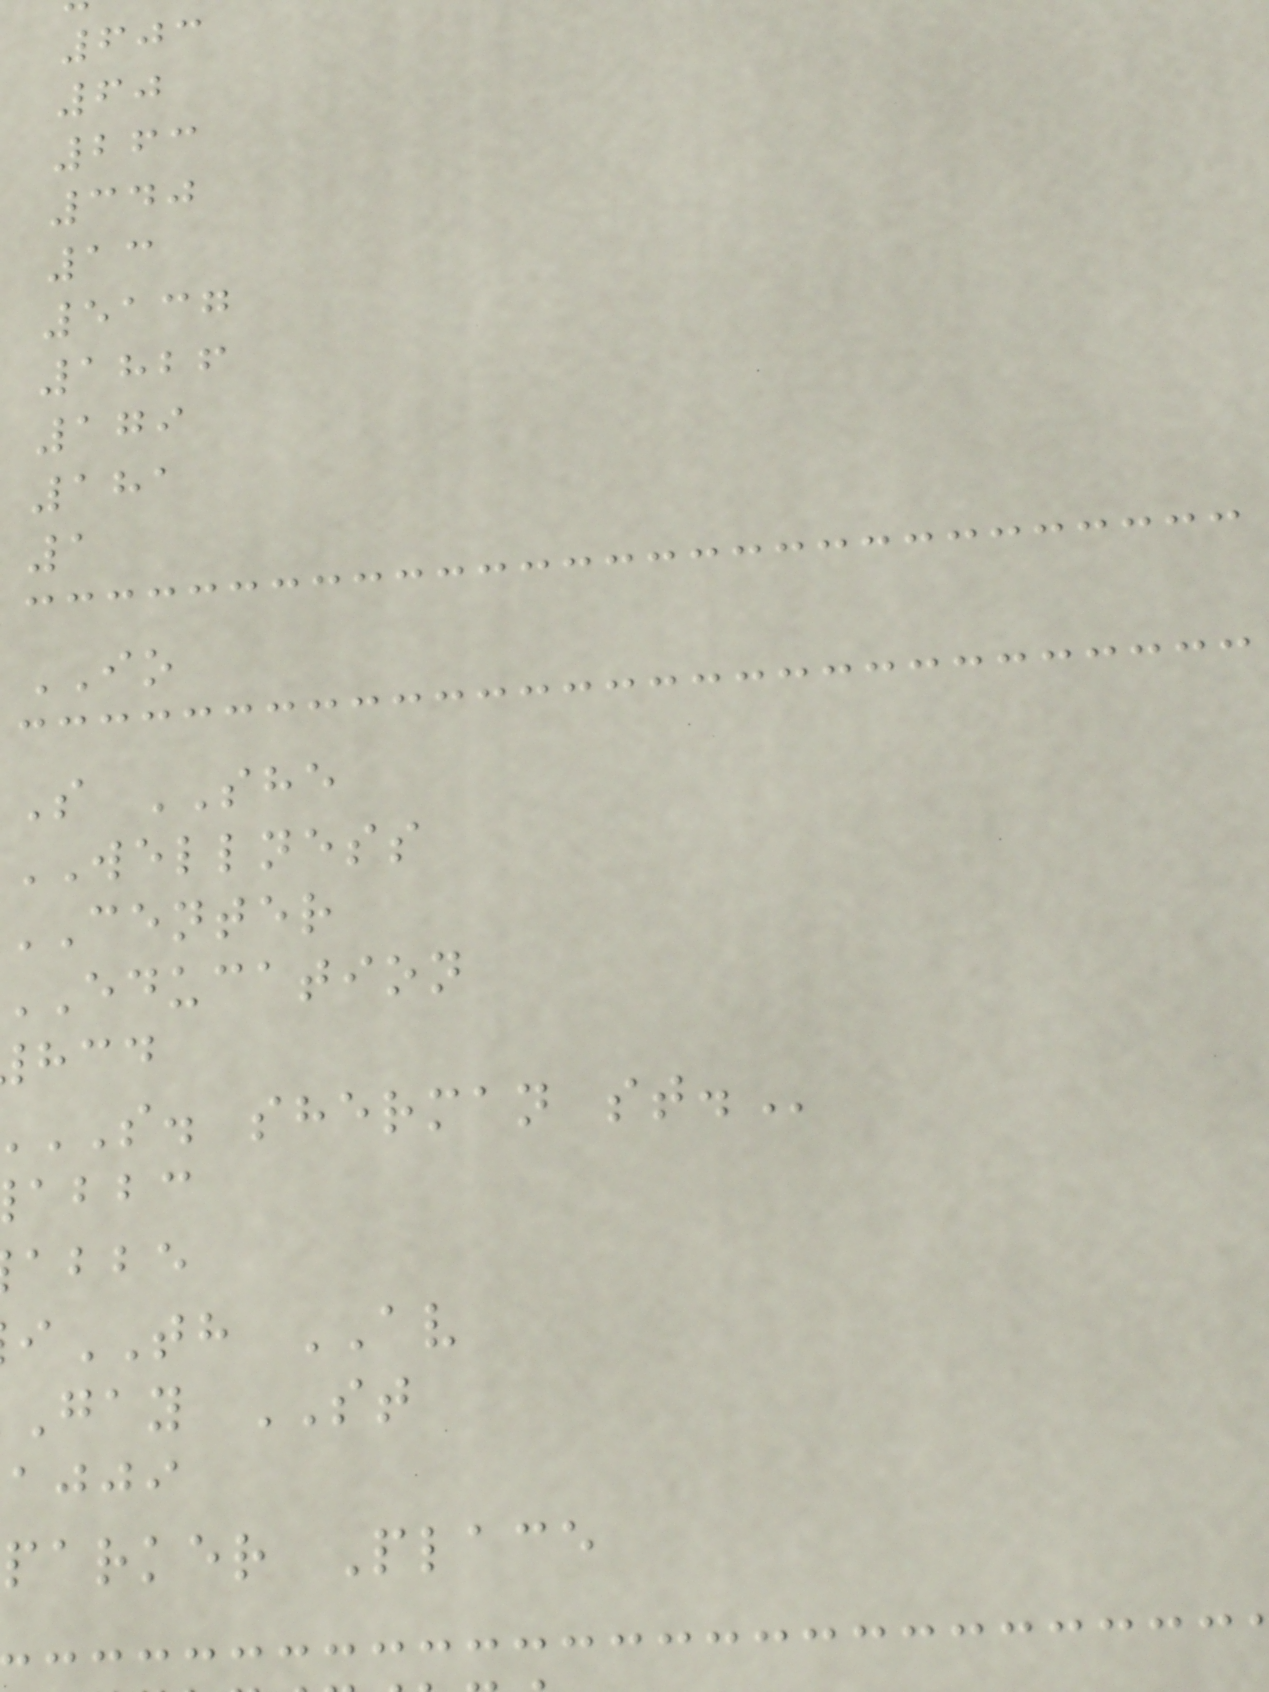603
60
263
340
13
5137
1826
179
181
1
IO
S SHE
WELLNESS
CENTER
education
S. sherman
abbc
abbe
TH AV
gay ST
ajji
parker Place
